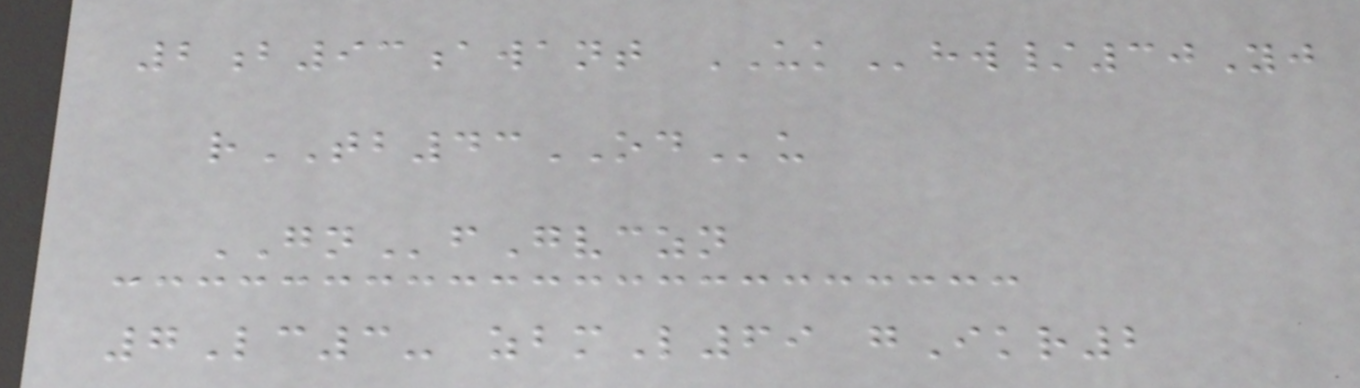2b93awant UKhw/30Yj
rTB43ODu
GNfGvczn
7Lc3- zbmL69 gIkr2
